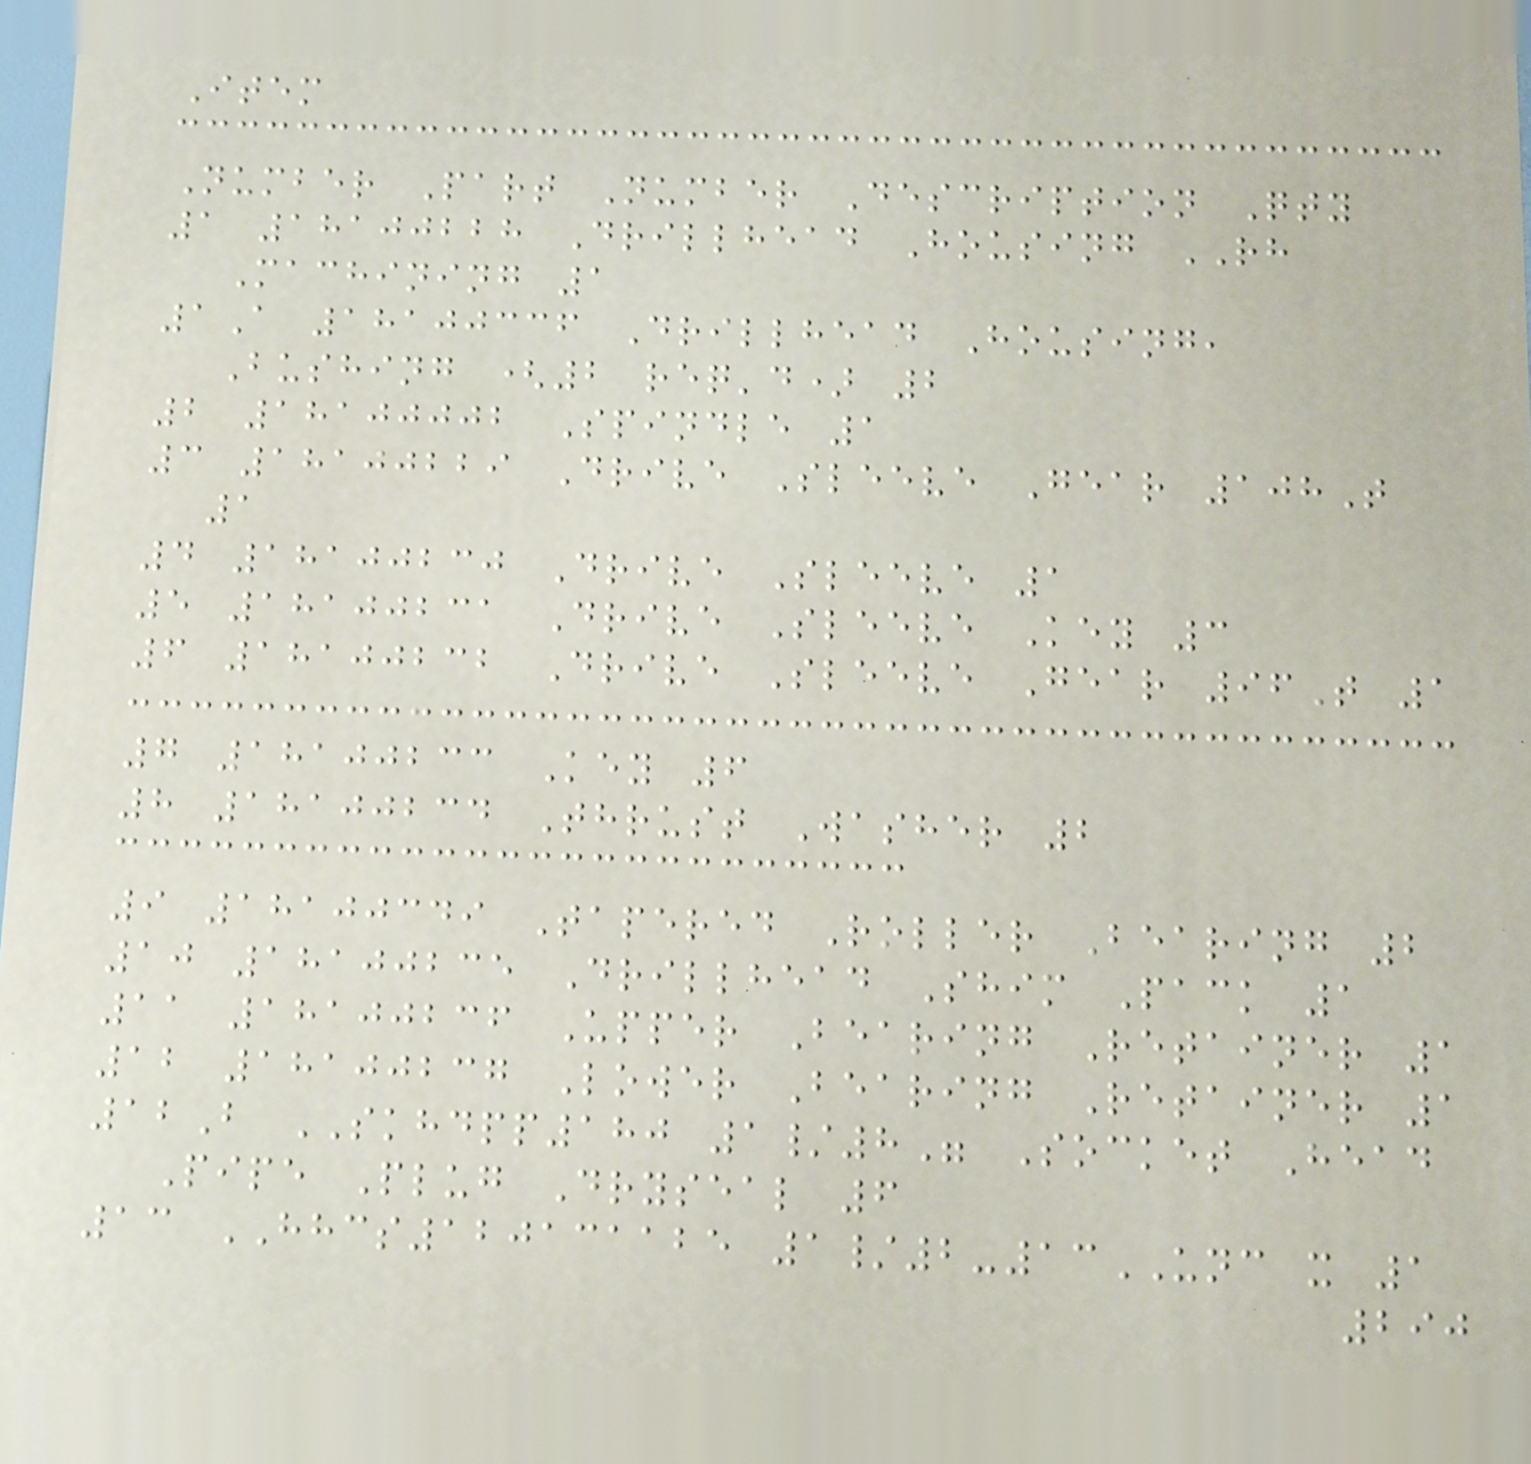Item
Number Part Number Description Qty
1 18100228 Drillhead Housing RH
Machining 1
1A 18100336 Drillhead Housing,
Bushing (2 req'd) 2
2 18100002 Spindle 1
3 18100229 Drive Sleeve Gear 108T
1
4 18100230 Drive Sleeve 1
5 18100231 Drive Sleeve Key 3
6 18100232 Drive Sleeve Gear 96T 1
7 18100233 Key 6
8 18100234 Thrust Washer 2
9 18100349 Tapered Roller Bearing 2
10 18100235 Drillhead Shim Pack 1
11 18100236 Upper Bearing Retainer 1
12 18100237 Lower Bearing Retainer 1
12B SKHDPP180 1/8" Socket Head
Pipe Plug Dryseal 6
13 HHCS120131125 1/2-13UNC x 1
290
